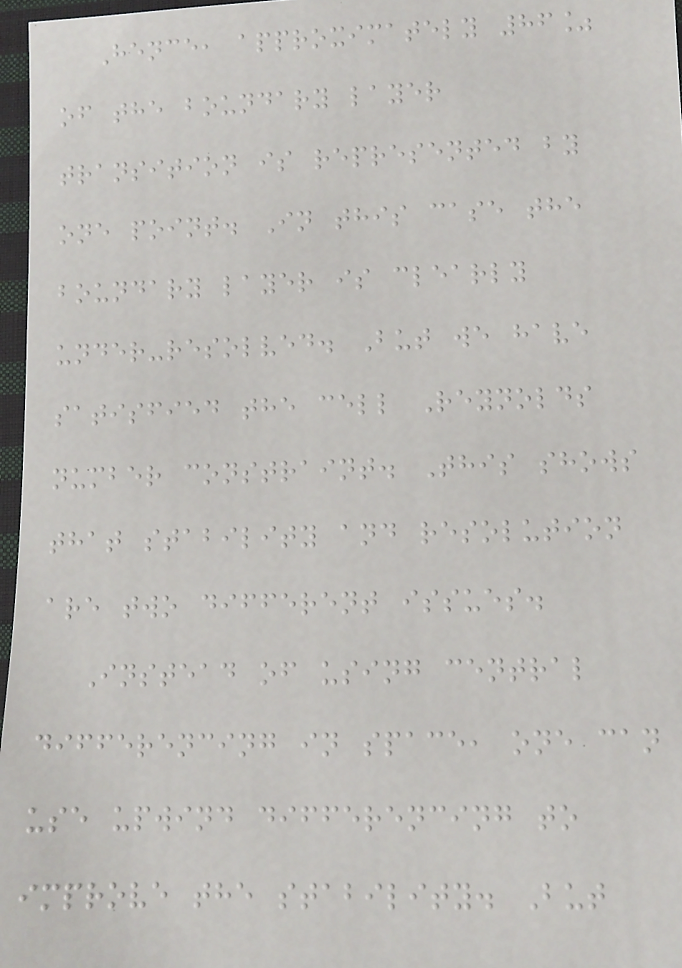Hence, approximately 86%
of the boundary layer
transition is represented by
one point. In this case the
boundary layer is clearly
under-resolved. But we have
satisfied the cell Reynolds
number constraint. This shows
that stability and resolution
are two different issues.
Instead of using central
differencing in space, one can
use upwind differencing to
improve the stability. But
